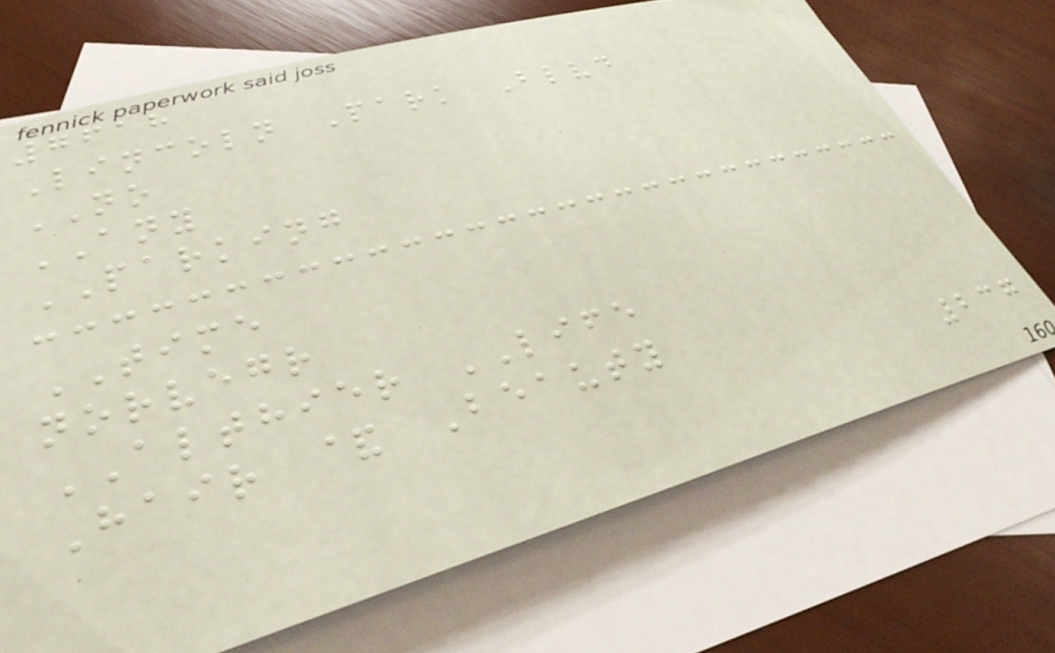7618
Lincoln Park Blvd
NO
ANY
PARKING
TIME
norvegr
ALTHIER LIFE
Hair & Beauty
237
